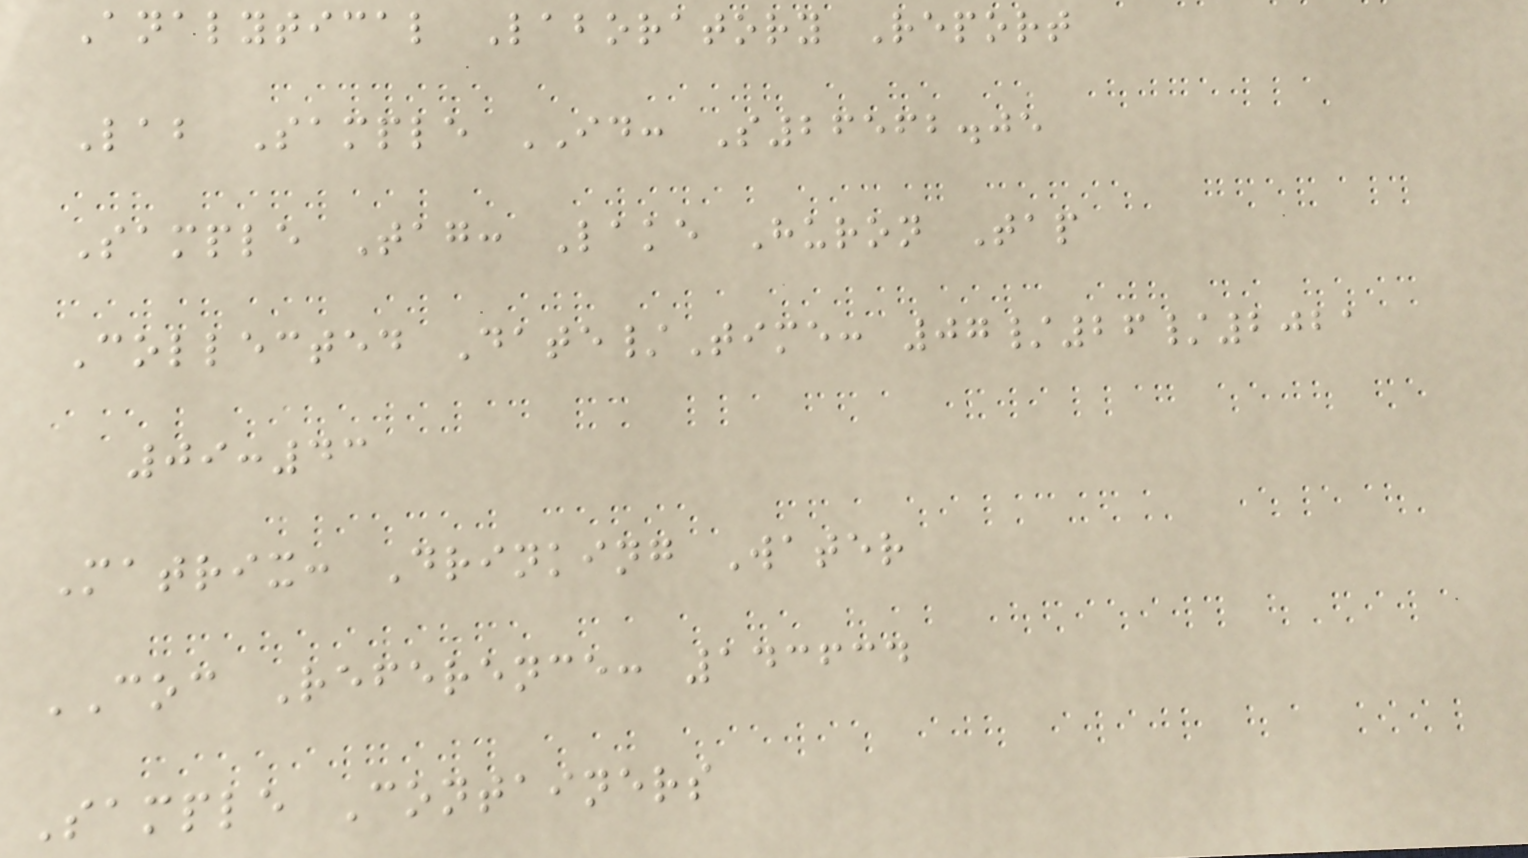Analytical Laboratory Report
Lab Sample ID: S26562.05
Sample Tag: Lake Huron Tap
Collected Date/Time: 07/26/2021
09:43
Matrix: Drinking Water
COC Reference: 143634
Sample Containers
